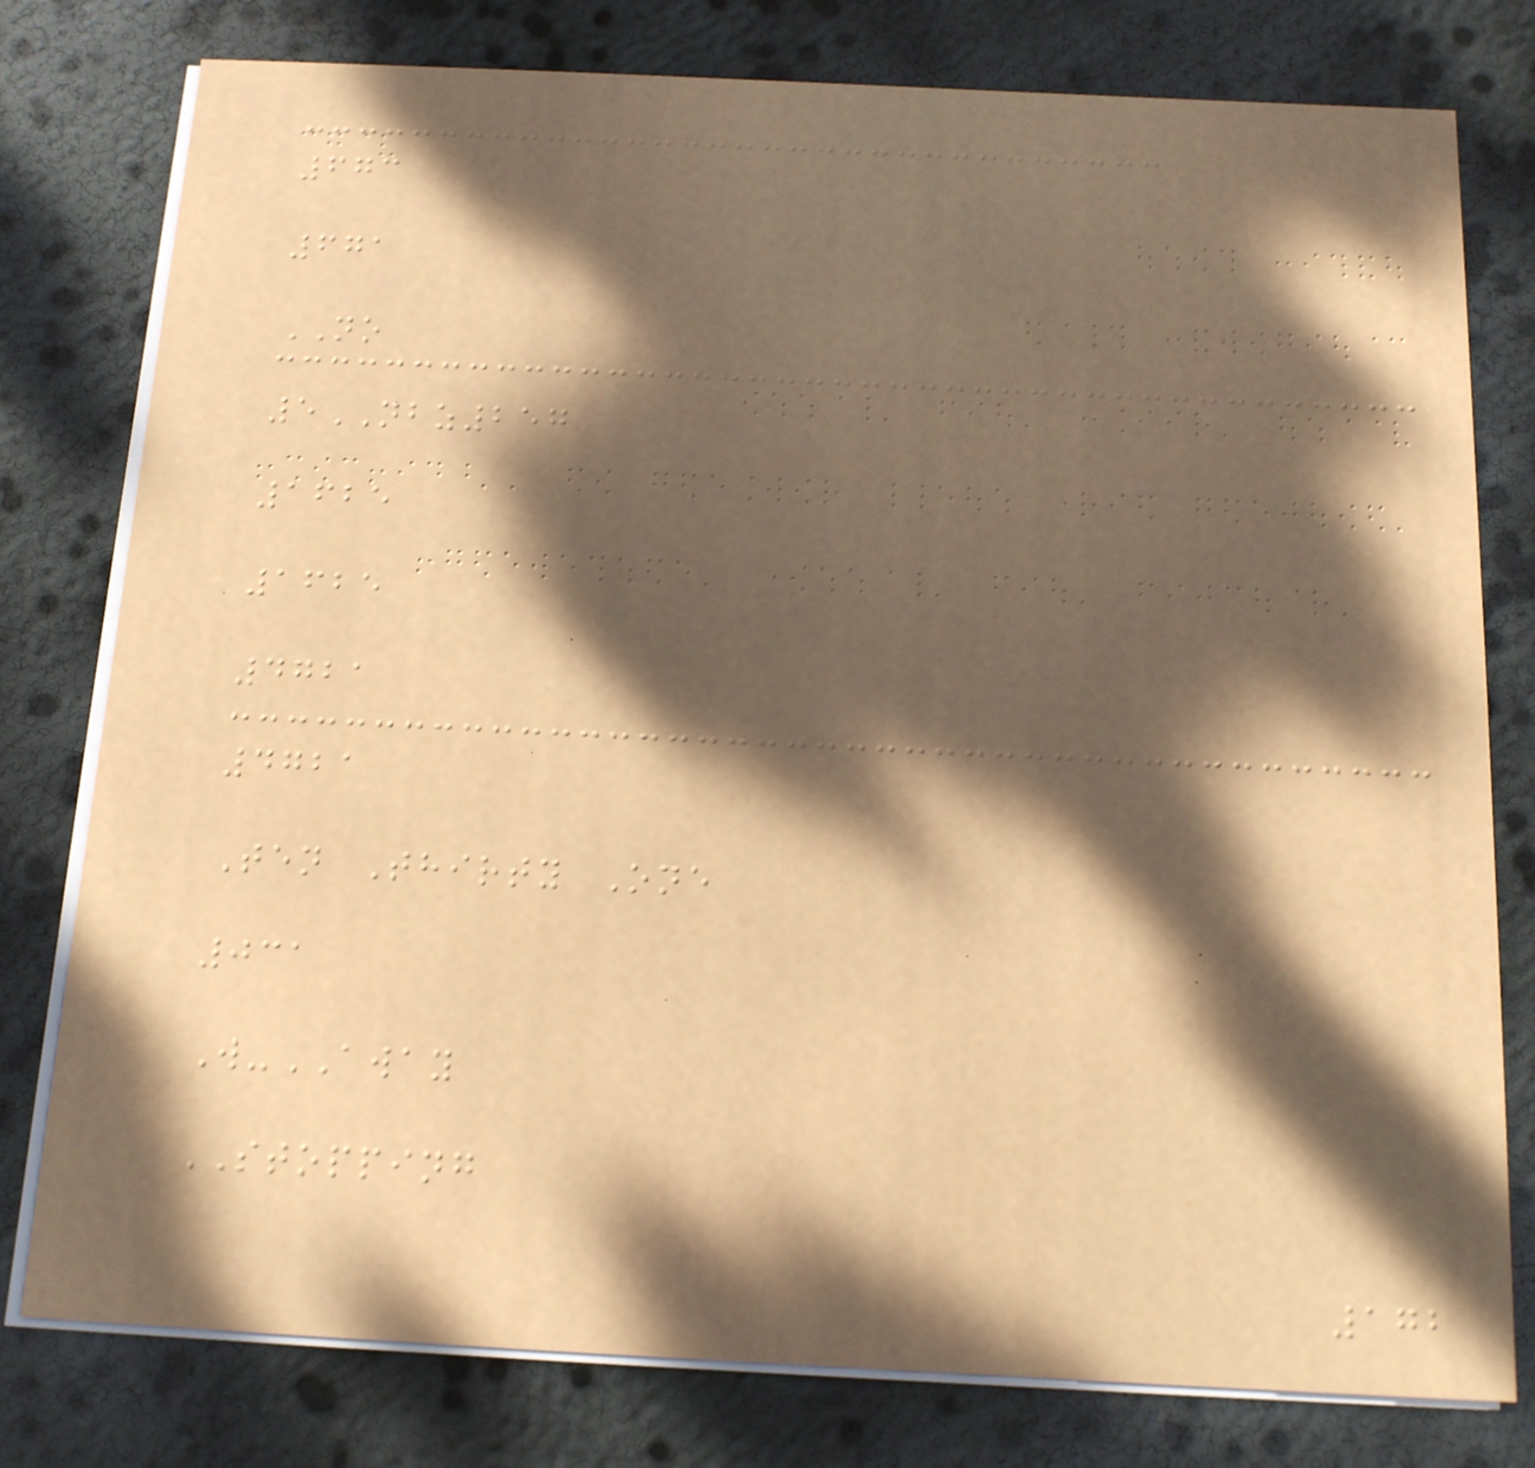673
671
NO
5NBZ257
1625
1625
4721
4721
Ten Thirty One
031
W-AWAY
STOPPING
172
